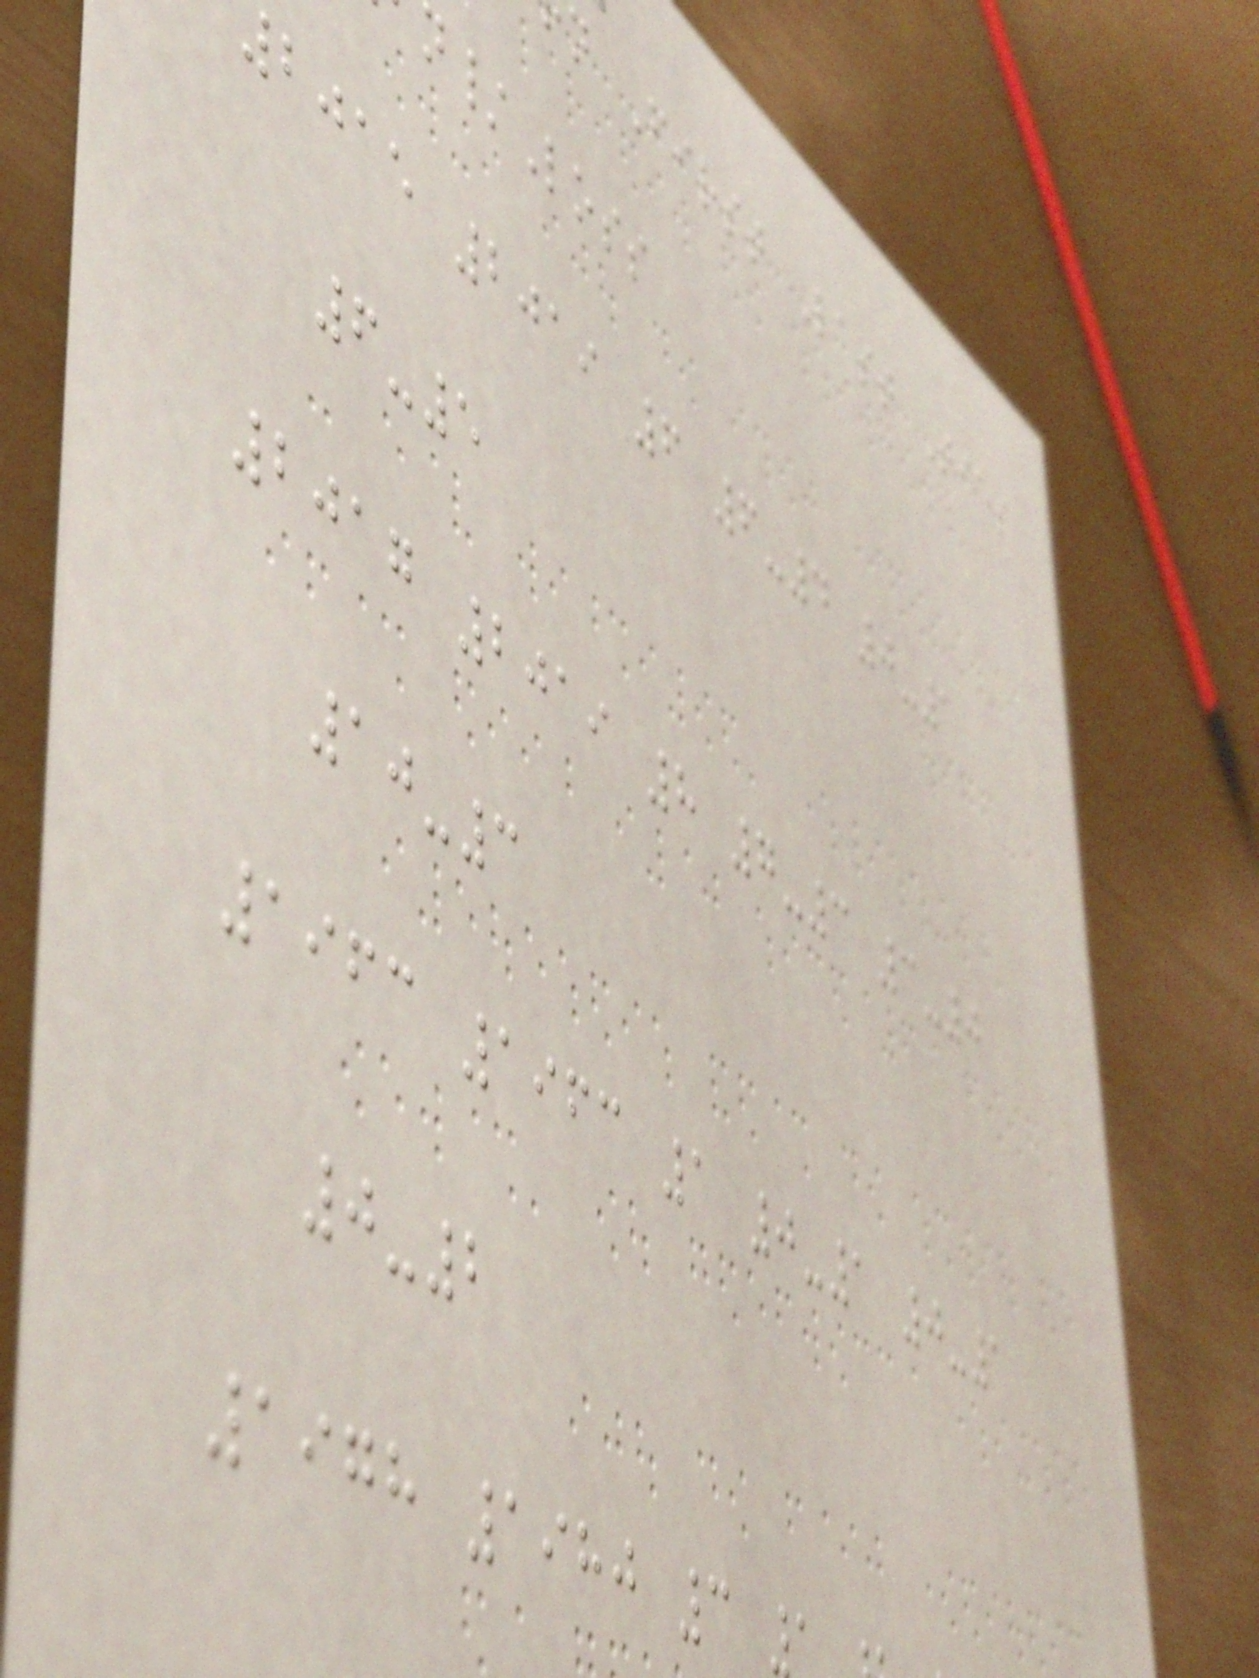n First Last Ties
n/Loss
bjae 2019 6 6-4 0-1
6-5
2017 2019 8 7-3 3-0
10-3
1963 1963 1 0-1 0-1
0-2
1978 1980 3
